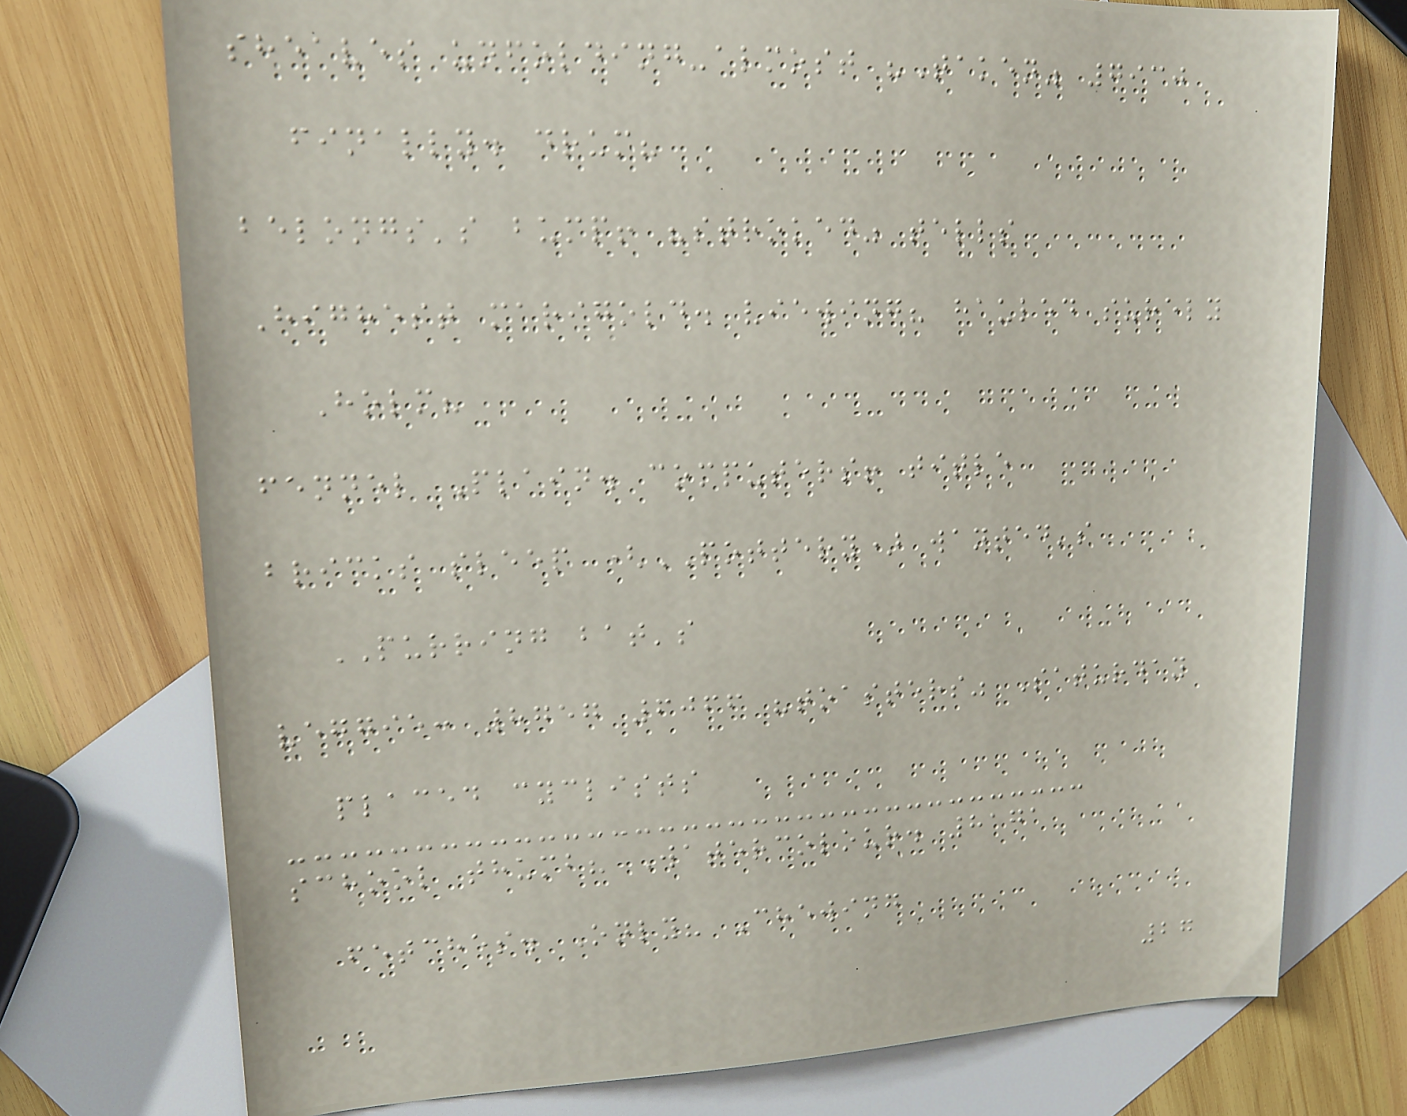sheaves unfolding-almost "Taken" 7930
finally. drum?
belongs's bump! "stroked" tells
Highest marigold. viewing? hauled surely
Holm?
fennel Plain. computers! title
bricks sleep (POTTERY) wanted's
PURRING bat's
veggie: 8757 6066 "toasters" Saturday
placed cyclists
school thumb? Watercolour. 8171
fetches. Only? Chewing
27
